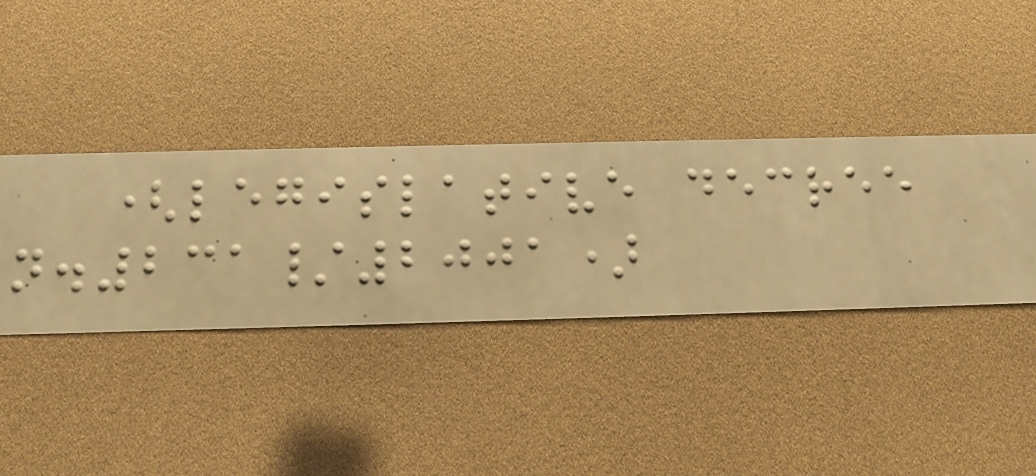(legislative decree
n.231/2001)
